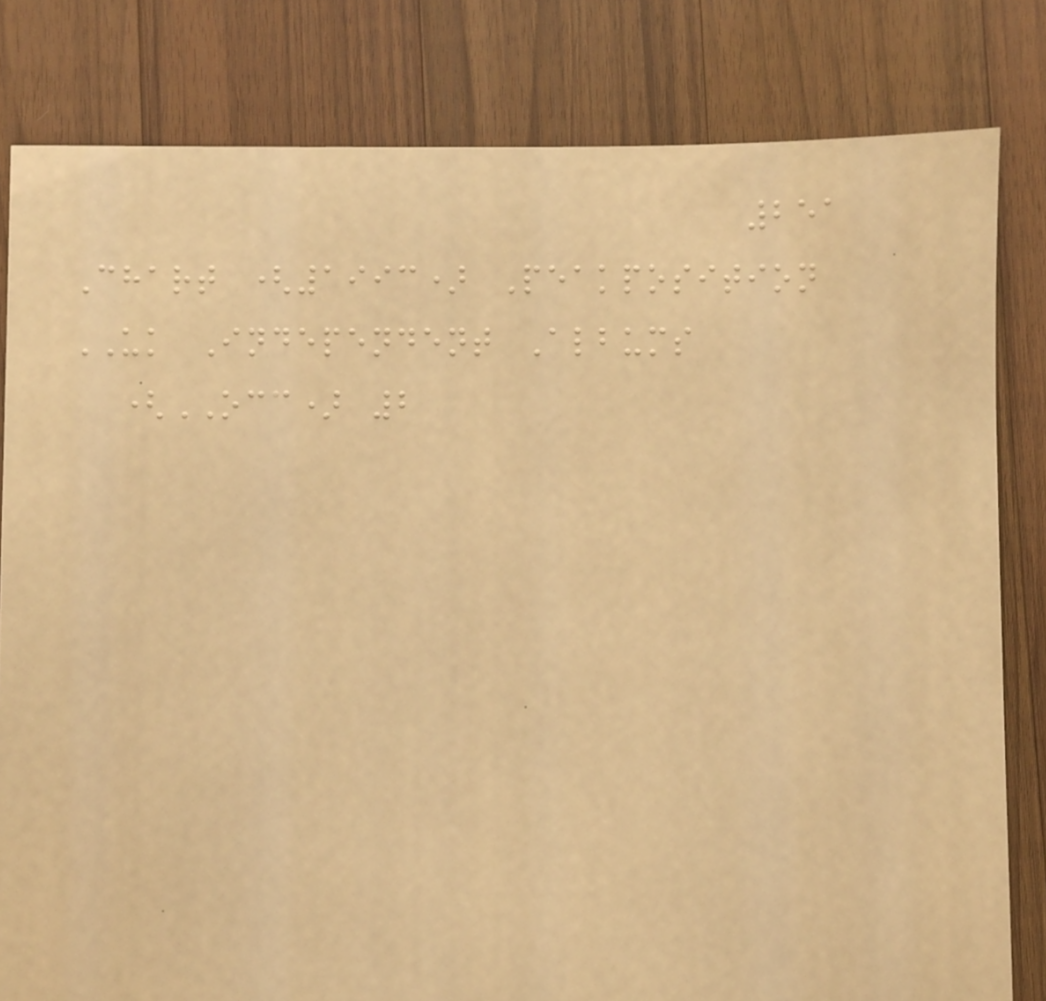251
Chart (1993) Peakposition
UK Independent Albums
(OCC) 2
